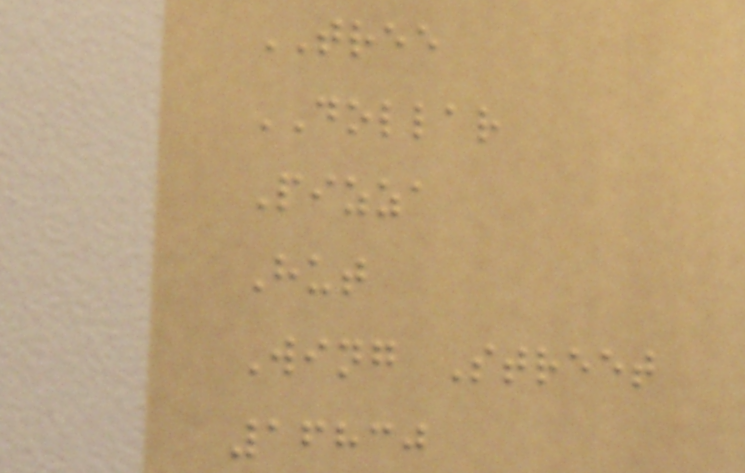TREE
DOLLAR
Pizza
Hut
Wing Street
16830
